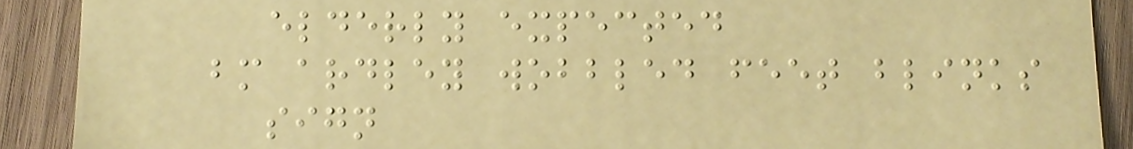elderly expected
bm ardley wobbled feet blinks
sign
